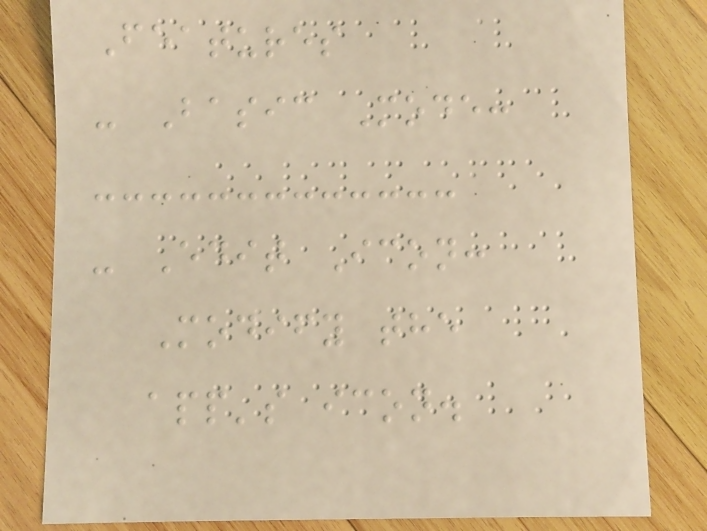Features
- Basic Mode:
- Edit Icon:
Modify the
app's icon.
